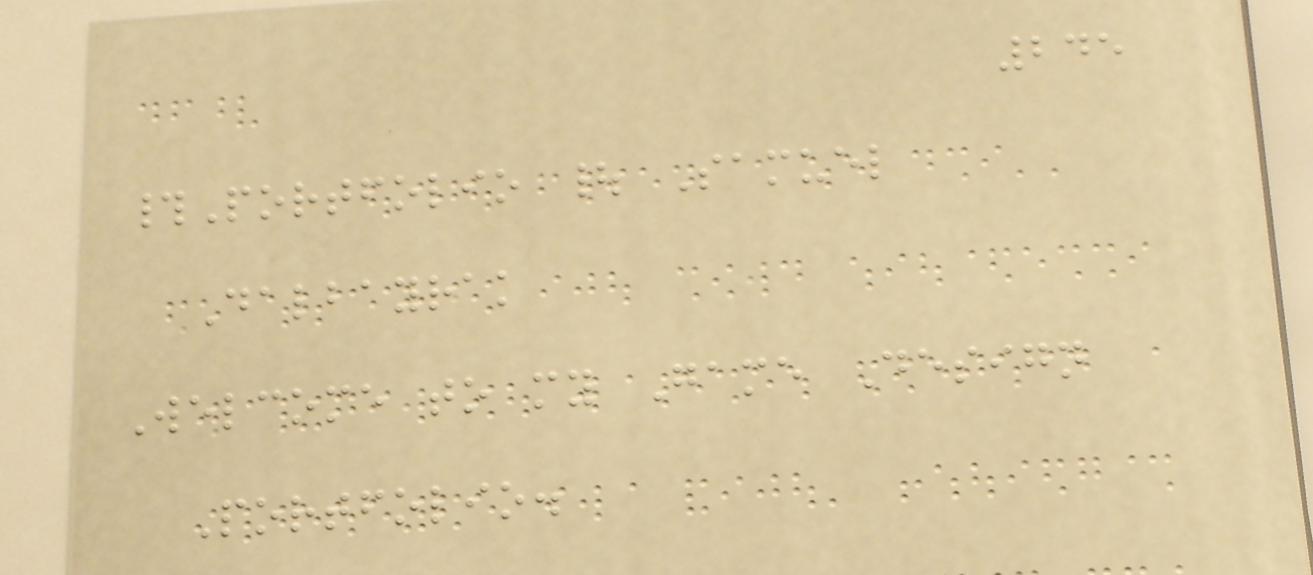245
#Portfolio | Samuel
Dalbayrak
Welcome to my Game Design
Portfolio.
